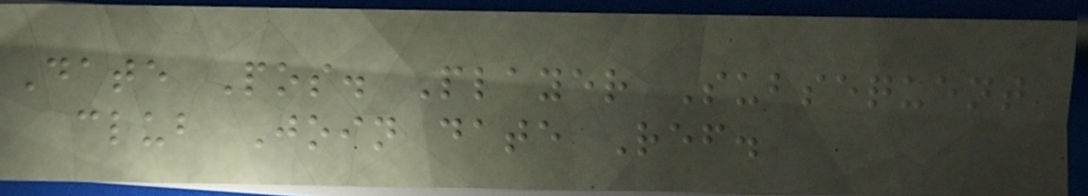Date Pos. Player Subsequent
club Join date Ref.
